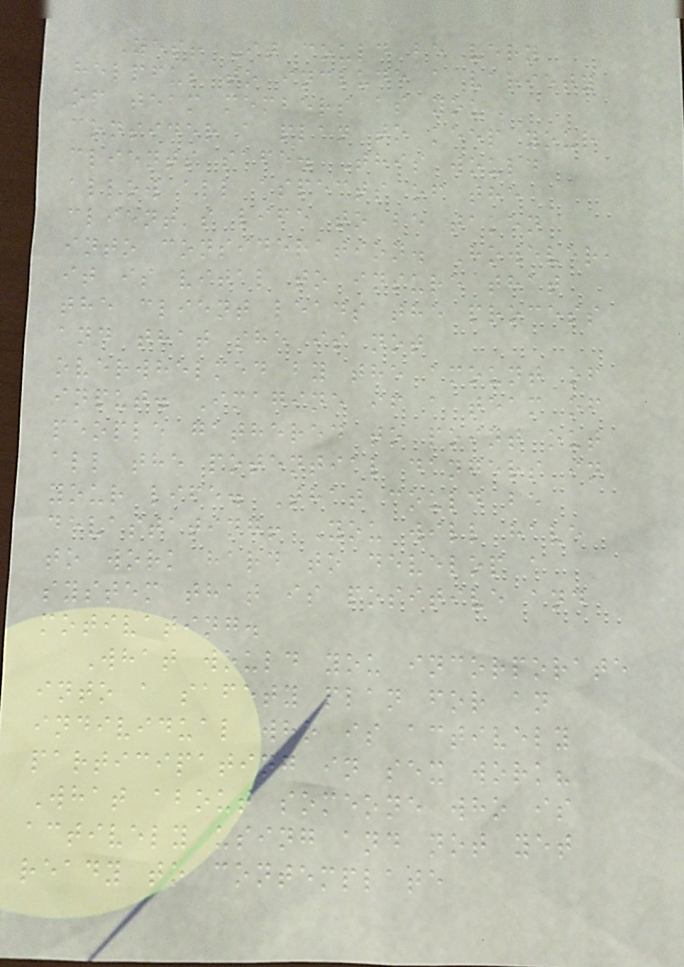Yes! It could be very
helpful to include a variety
of team members as you
consider a plan to keep your
clients safe. This would
allow all aspects of the
client's life to be taken
into consideration. However,
it is vital to insure that
the client leads the process
and that she is not
overwhelmed by the amount of
input. Imagine if a team of
people gathered to point out
all the potential dangers in
your life. That could be
devastating! You will have
to work hard to develop a
system that is positive and
motivating.
What would you incorporate
into a safety plan for an
individual who is actively
participating in sex work?
What about someone who is
actively using and not yet
ready to contemplate
